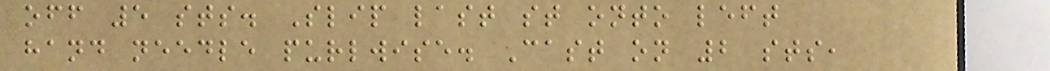off 5 sts. Slip last st onto left
hand needle purlwise. Cast on 2 sts,
